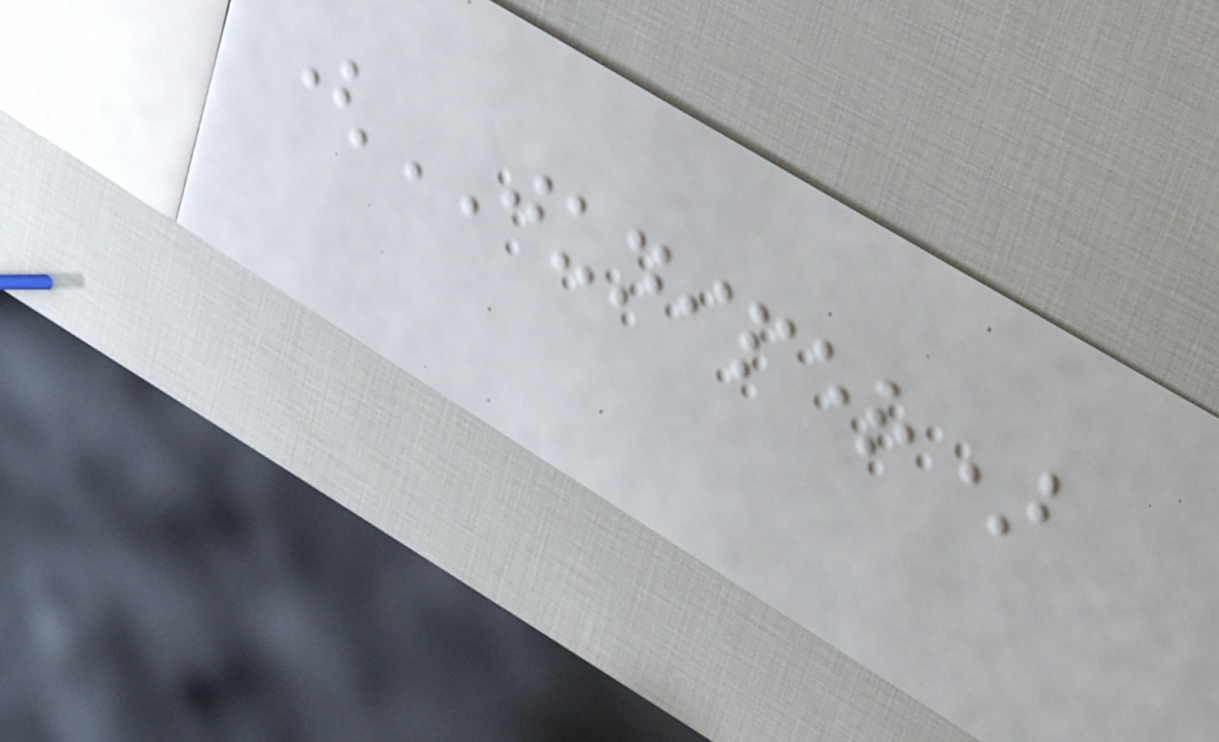(JUNIPER)
